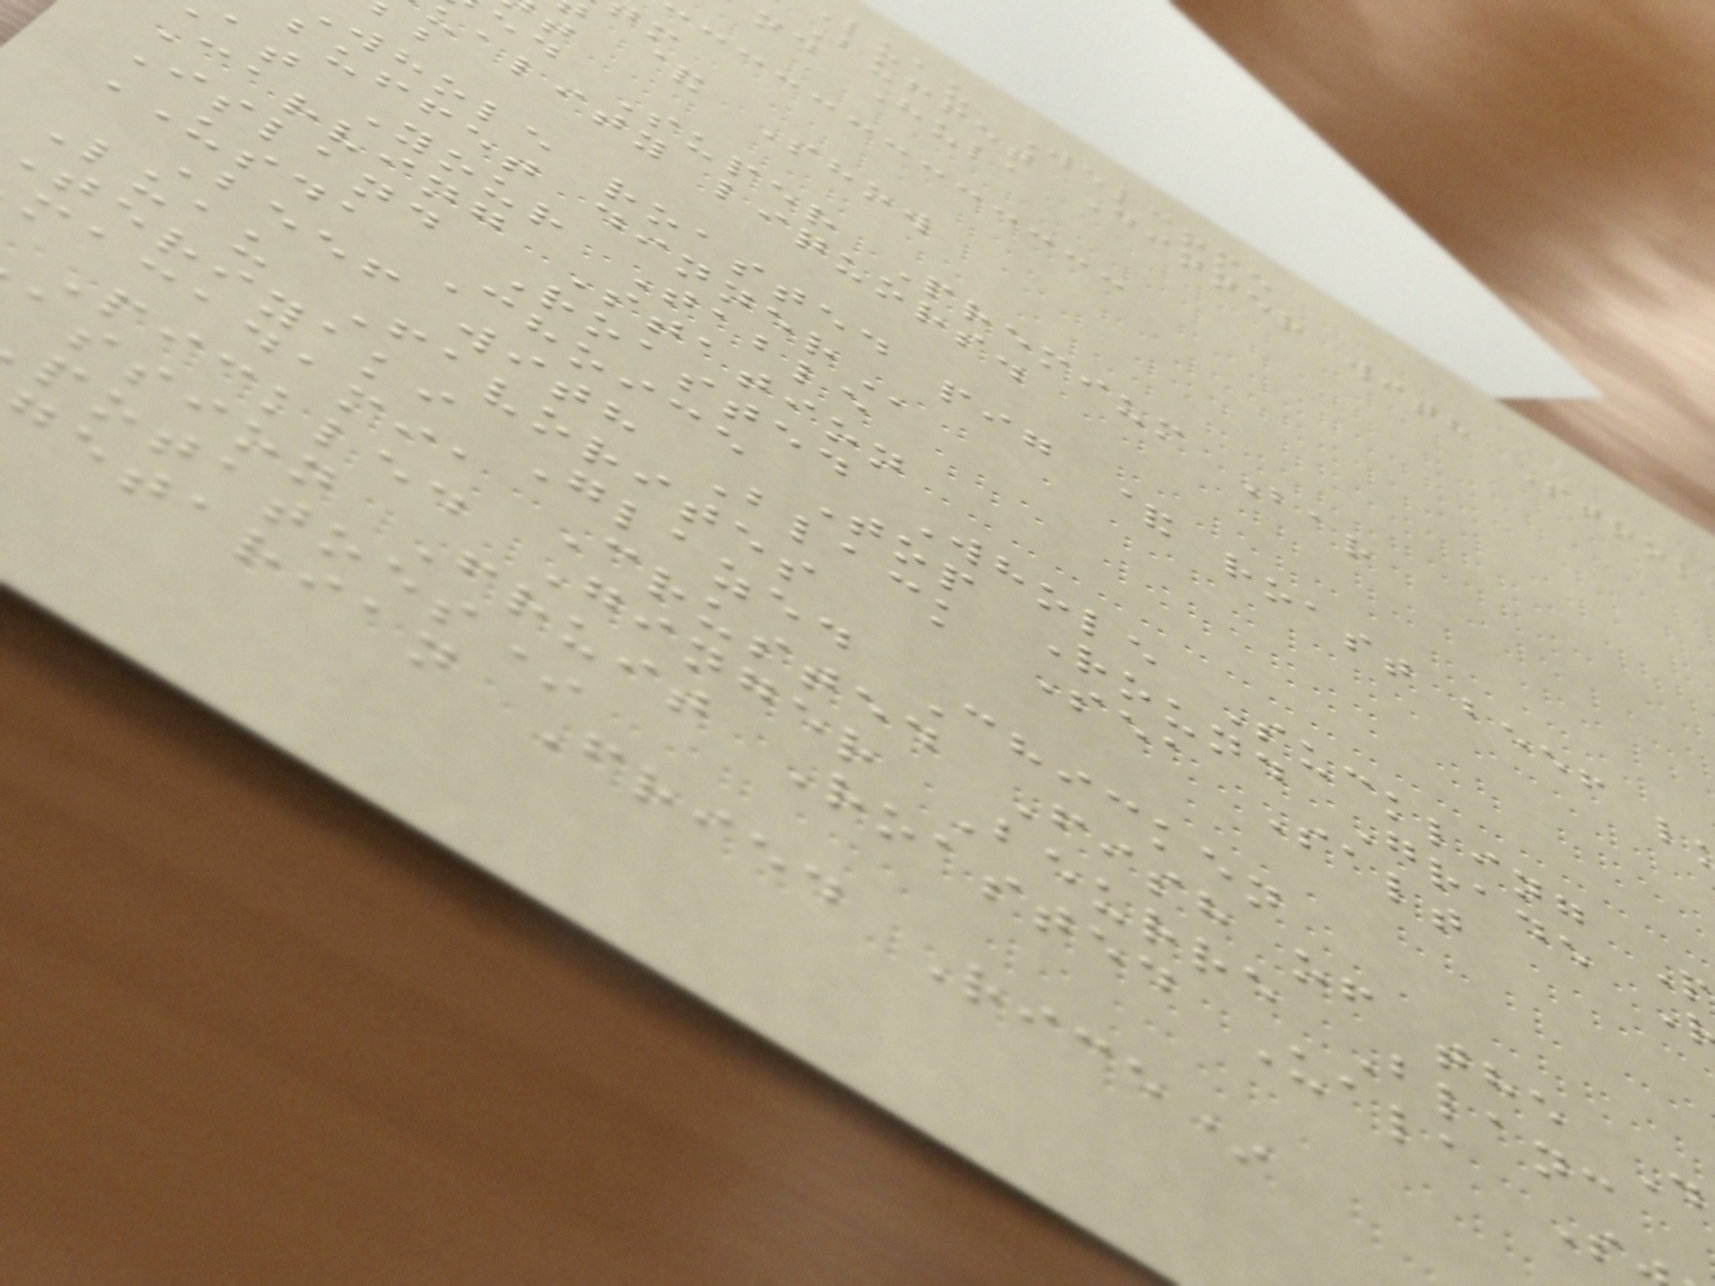luau Welcome
Buffet Dinner with Strol
nd Hula
& Show
ed Super Premium Bar
uality liquors.
whole roasted pig & roast beef
buffet
at Your Table
Carving Station
Island Roasted Whole Suckling P
USDA Choice Top Round Grade
Beef with Black Sea Salt
Luau Favorites
teriyaki Glazed Chicken
macadamia Crusted Fish of the D
Pickled Ginger Beurre Blanc
assion Fruit Roasted Uala S
potatoes*
etarian Fried Rice*
